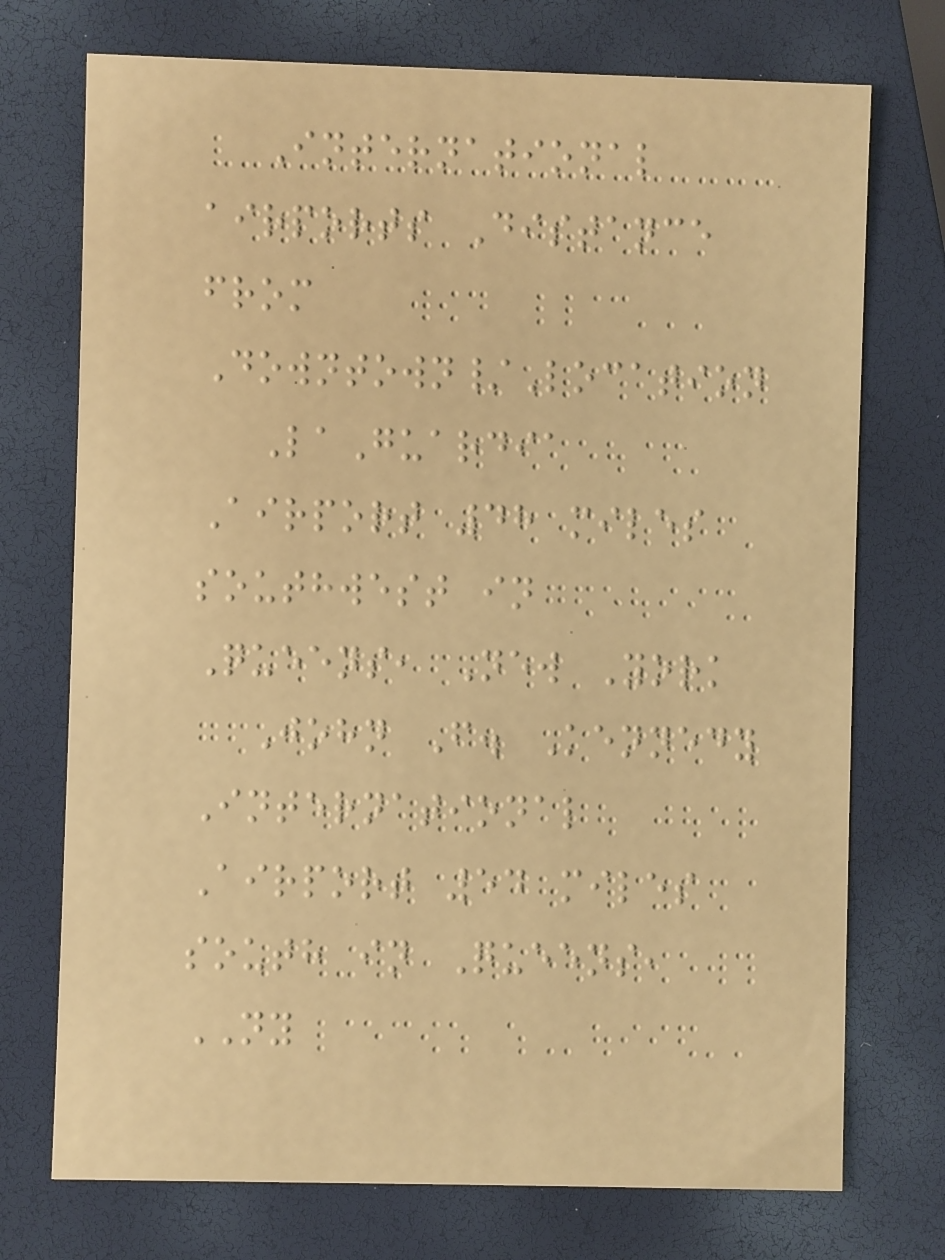International
airports Distance
from
Downtown/Location
LaGuardia
Airport 48 miles
southwest in
Queens, New York
John F. Kennedy
International
Airport 54 miles
south in Queens,
NY
